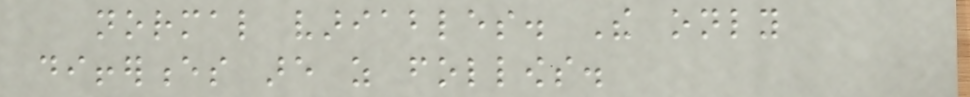normal variables. The only
differences are as follows.
